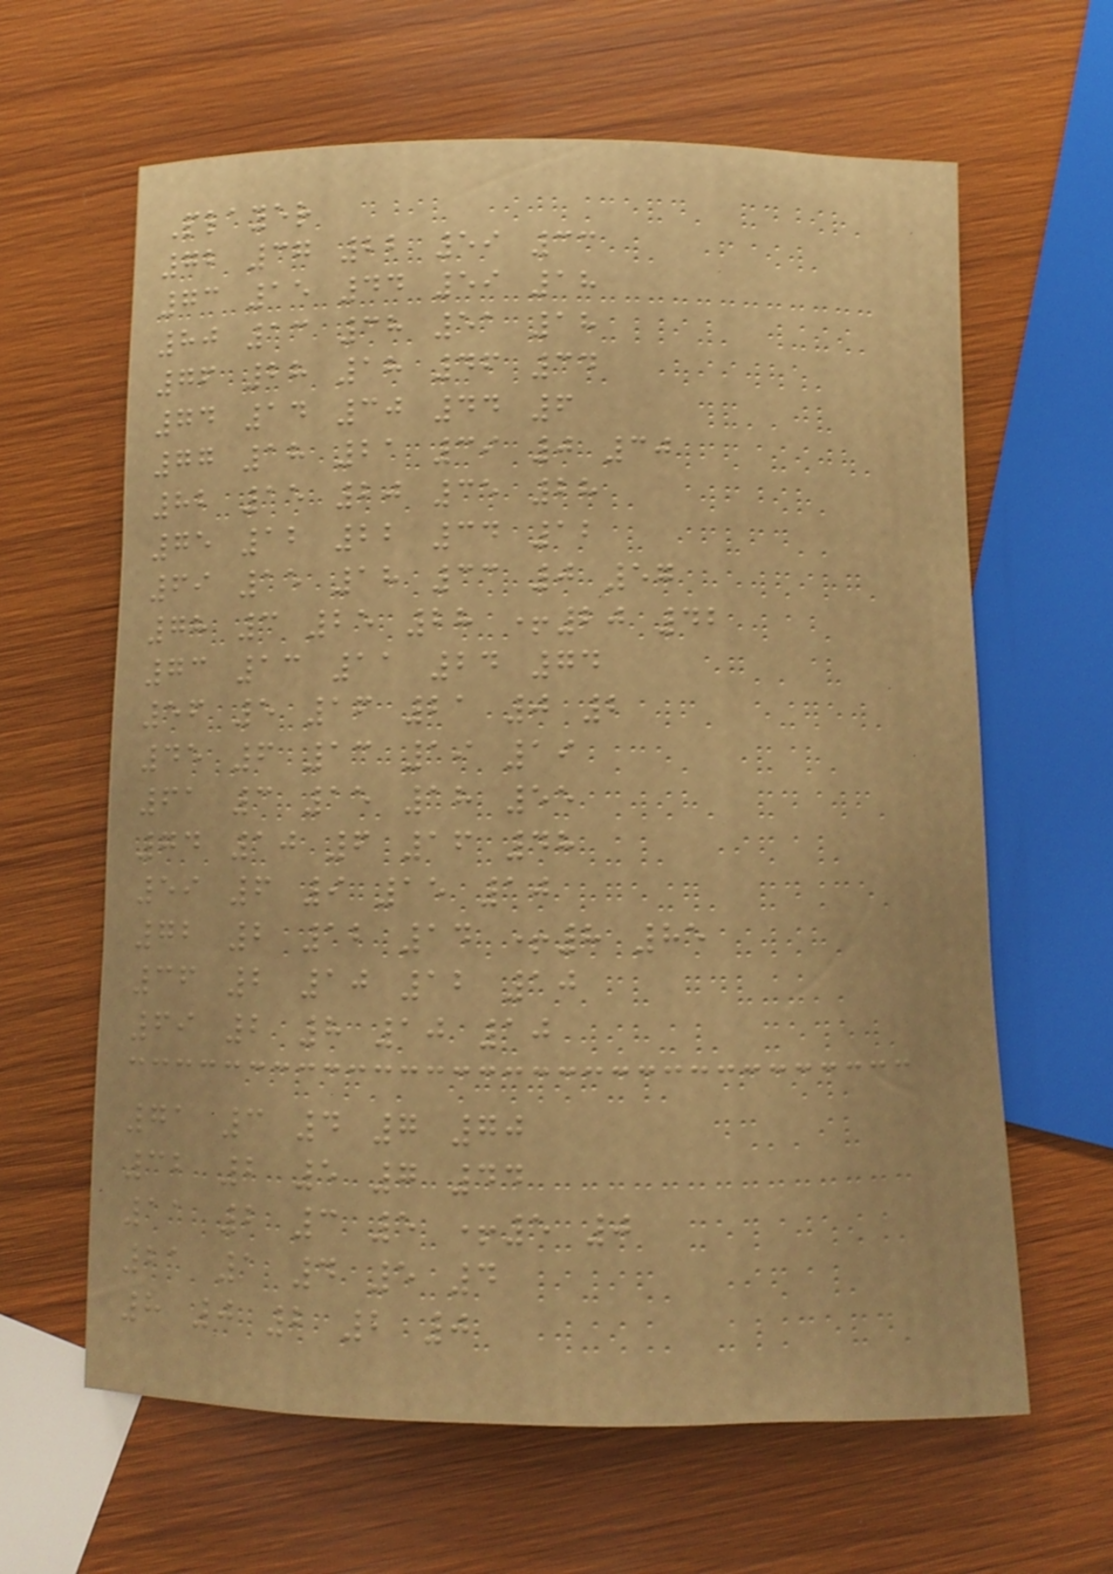Player
72 37 22 59 33
73 15 44 59 18
80 13 38 51 18
76 28 18 46 34
74 14 30 44 6
77 18 21 39 0 30
82 15 20 35 28
75 12 22 34 12
69 15 18 33 0 57
78 3 25 28 +20 42
73 13 11 24 74
56 5 16 21 0 2
45 6 13 19 19
61 3 15 18 55
74 10 6 16 48
59 6 9 15 10
72 2 12 14 +8 85
36 2 10 12 10
69 2 8 10 10
71 3 4 7 70
32 2 5 7 44
11 2 3 5 +5 0
21 1 4 5 4
8 0 2 2 0
